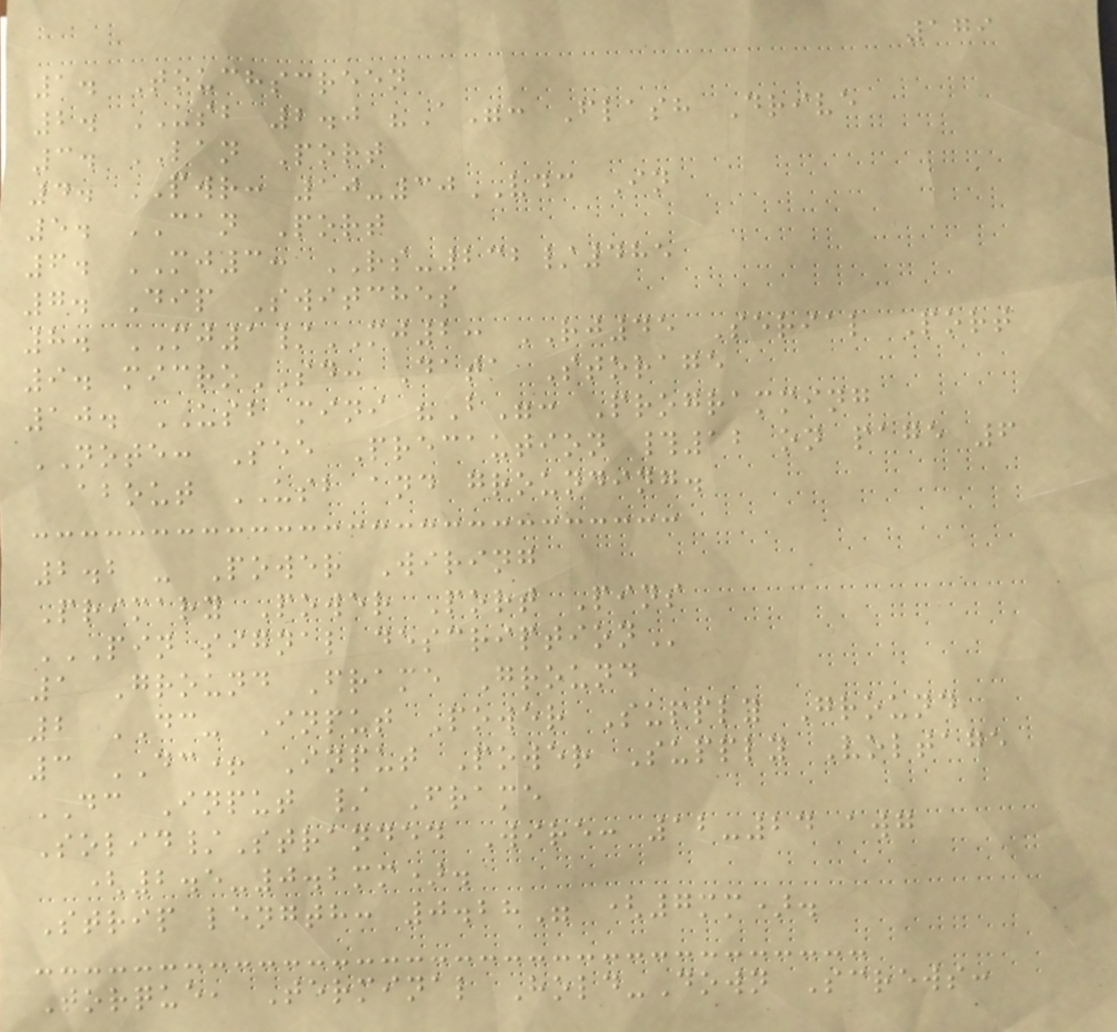179
1. Touchscreen
2. USB 2.0 "A": Flash Drive
3. LAN Port
4. PWR: 10-30VDC In
5. CAN Port
6. MJ3: RS-232/485
7. Dip Switches
8. MJ1/MJ2: RJ45 Serial Port
9. microSD: Data Storage
10. USB mini "B": Programming
NOTE: See Precaution #12 on page 6
about USB and grounding.
2.2 - Power Wiring
Primary Power Port Pins
PIN SIGNAL DESCRIPTION
1 Ground Frame Ground
2 DC- Input Power Supply Ground
3 DC+ Input Power Supply Voltage
DC Input / Frame
Solid/Stranded Wire: 12-24 awg
(2.5-0.2mm).
Strip length: 0.28" (7mm).
Torque, Terminal Hold-Down Screws:
